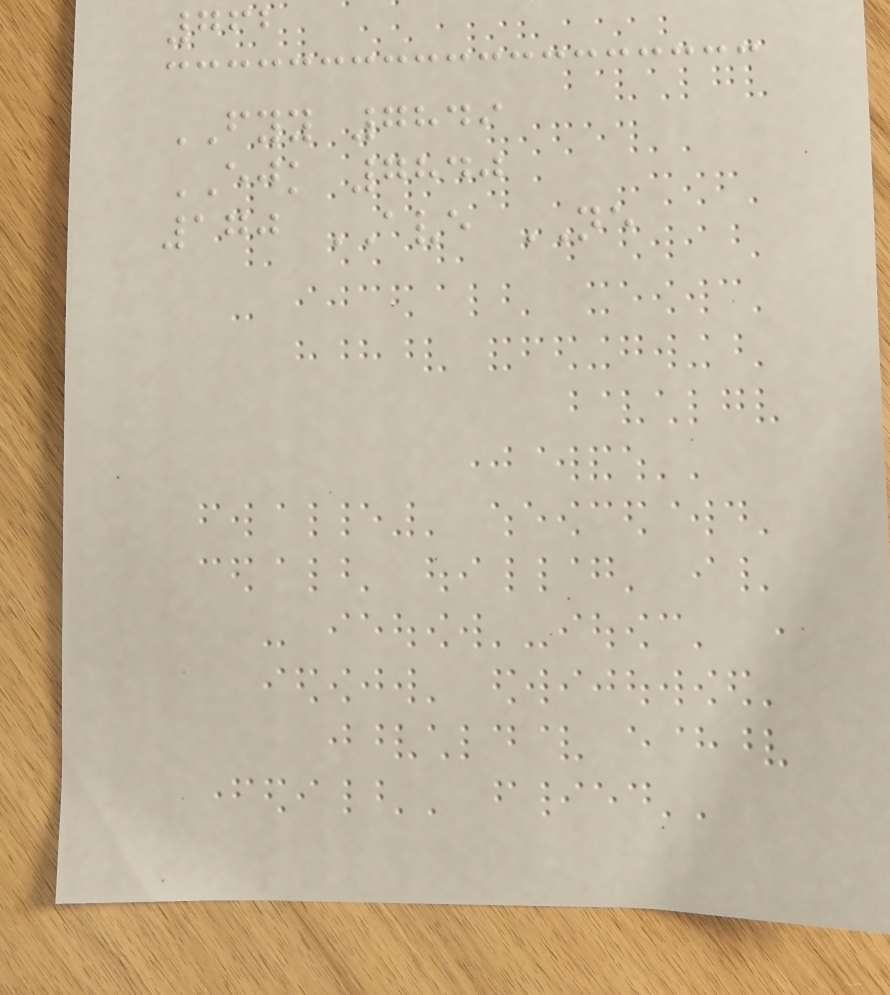762
FYY 7849
EJK 7840
170 AVE NE
